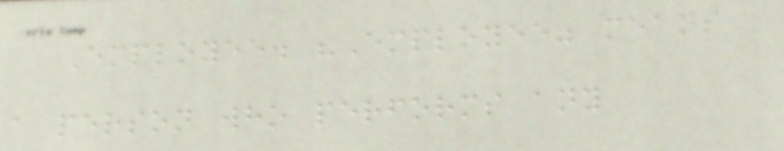Employee. "Employee" means
a person who performs any
